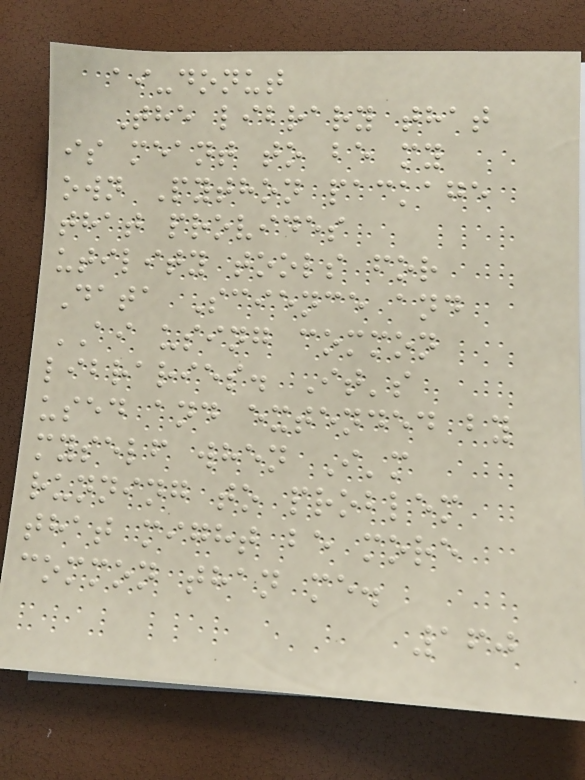ai-donut
The library that
is meant to be my
own Python package
that provides
utility tools for
Data Science and
AI using common
libraries. It's
used and extended by
myself when I'm
running to problem
that might be more
common than me.
160
